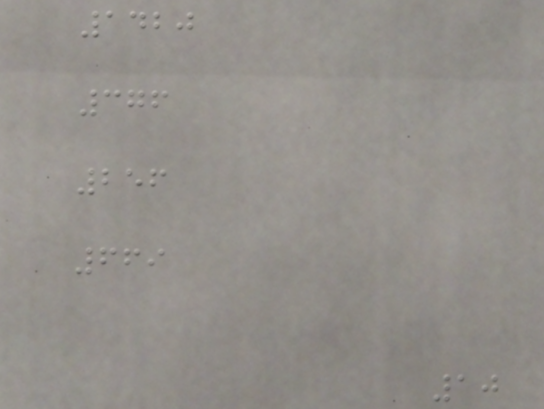1420
376
256
669
10
